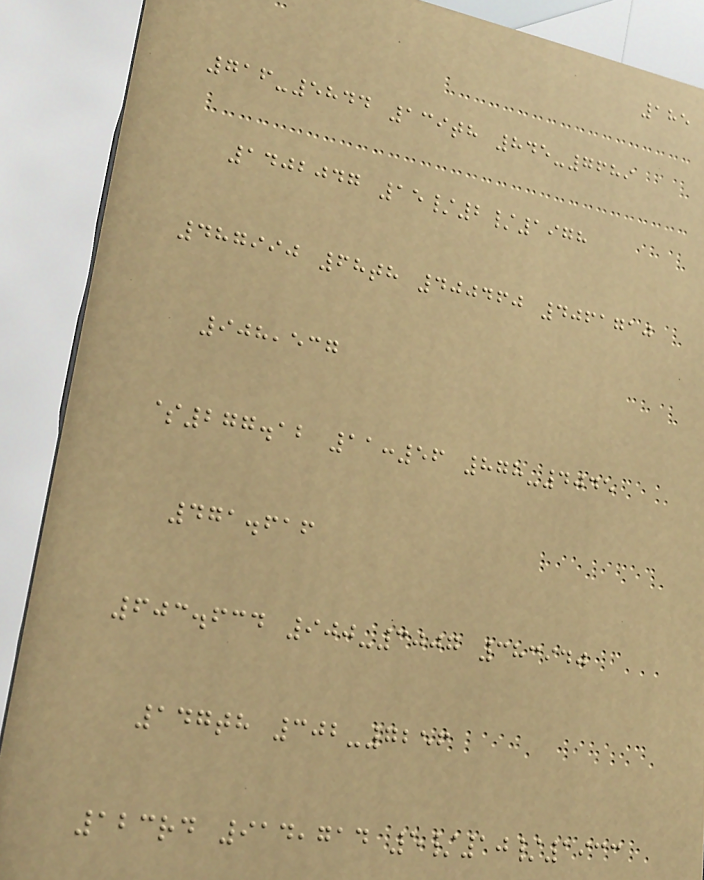185
716-5844 139th 845-7689
1402047 15/2/1978
487990 68th 400460 4061710
908,537
$277.12 11:56 878-4045
471.616
603.634 900-3007 383940
147th 302-7256
123rd 914,714 5/10/1933
